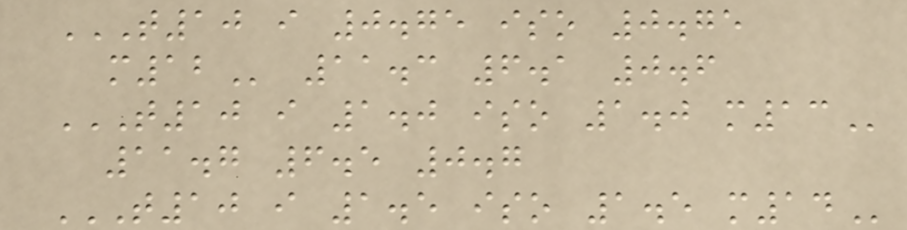T10 I 0.75 ISO 0.75
M12 11.3 6.1 0.6
T10 I 1.0 ISO 1.0 M13
11.7 6.5 0.7
T10 I 1.5 ISO 1.5 M14
